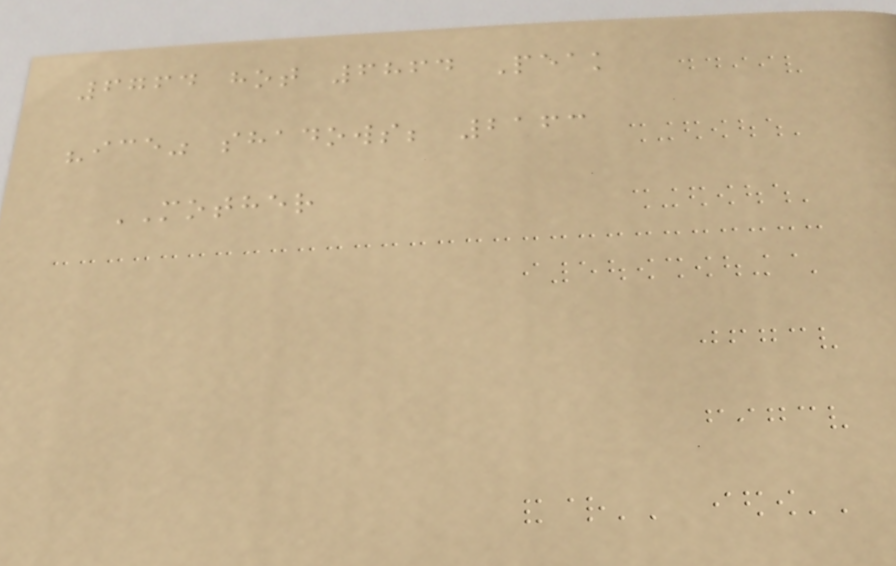6764 hot 6864 Peak
"ice" shadows; 2163
MOTHER
